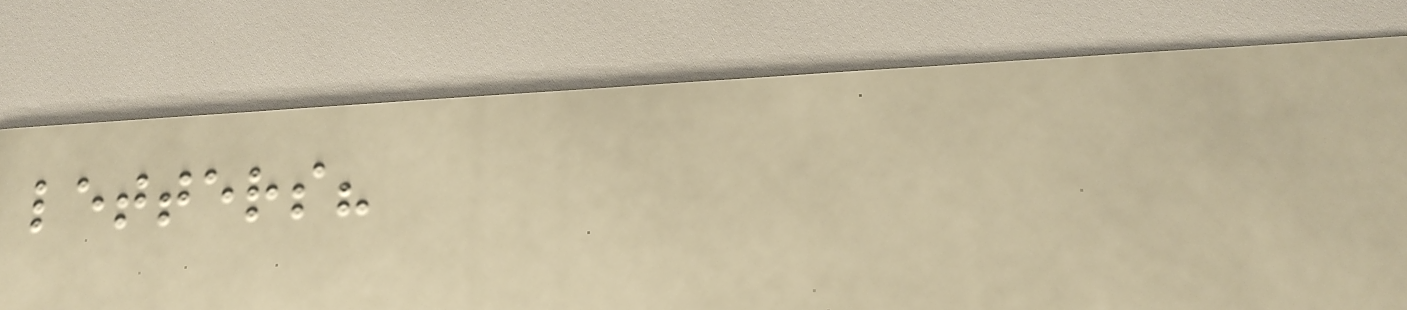letters?
